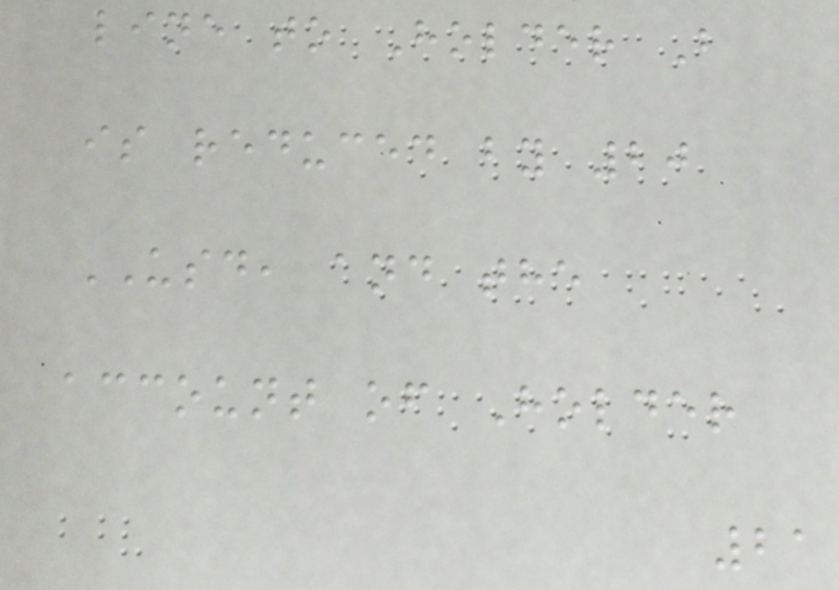line to Holder B
is reduced by 20
USD, and the
account of Holder
21
